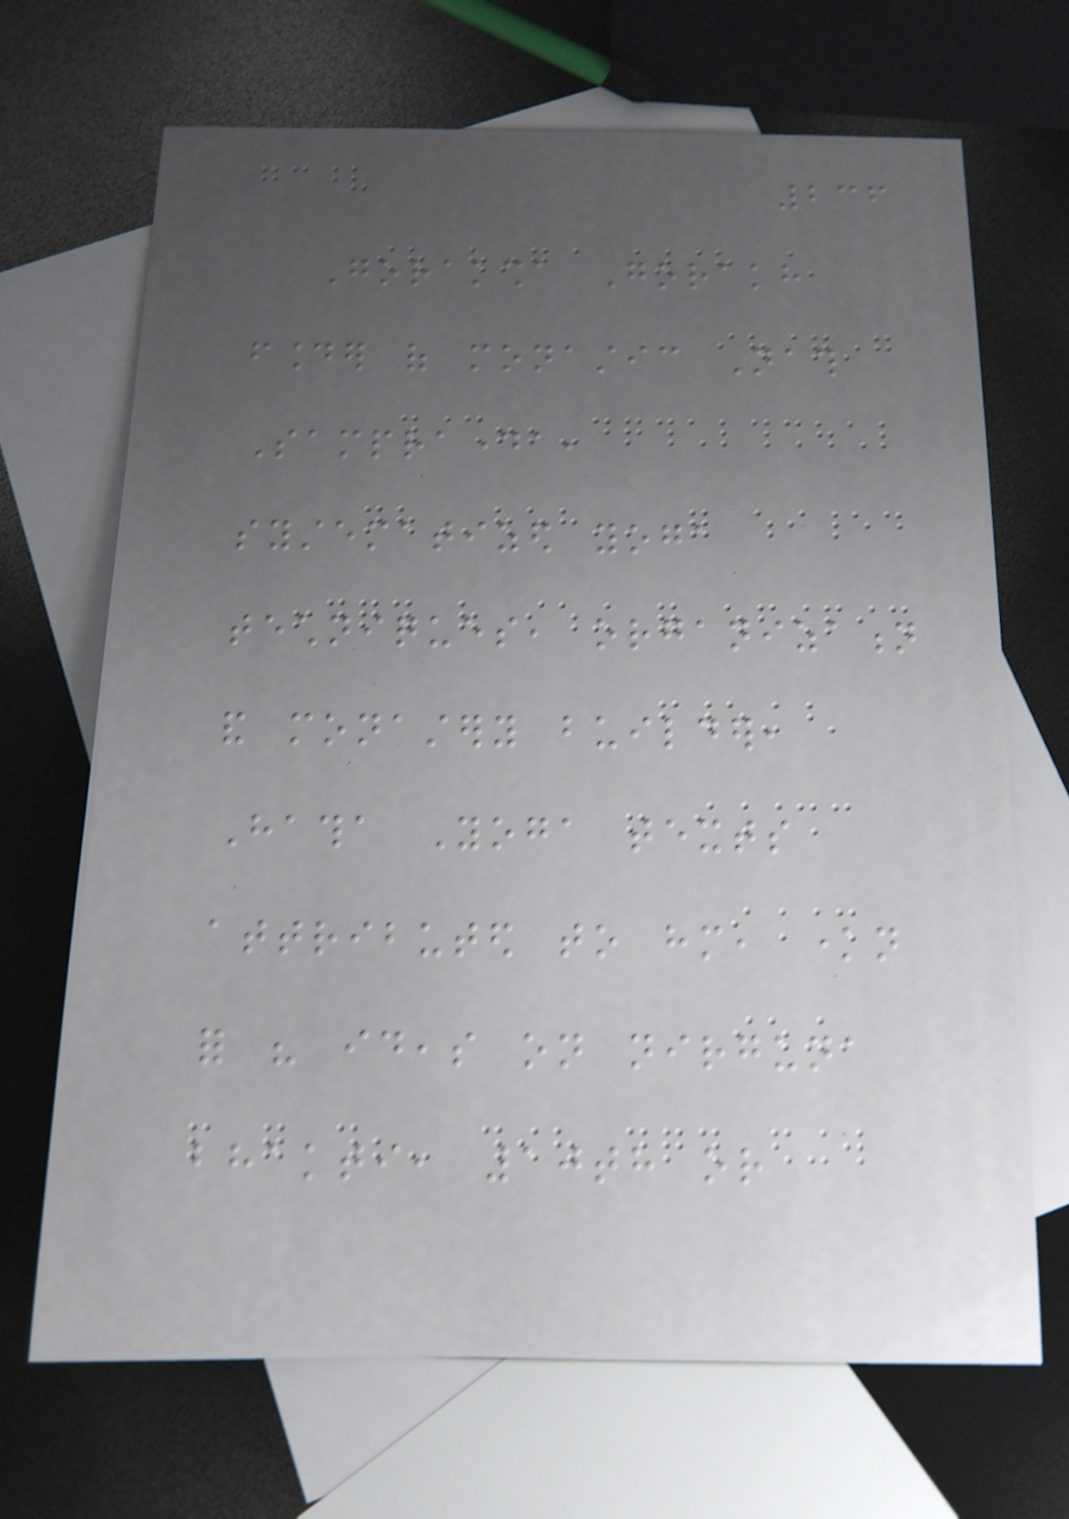236
Goraksha Gorakh
founder of monastic Nath
Sampradaya,
systematized yoga
techniques, organization
and monastery builder,
Hatha Yoga texts
attributed to him, known
for his ideas on nirguna
bhakti, 10th or
